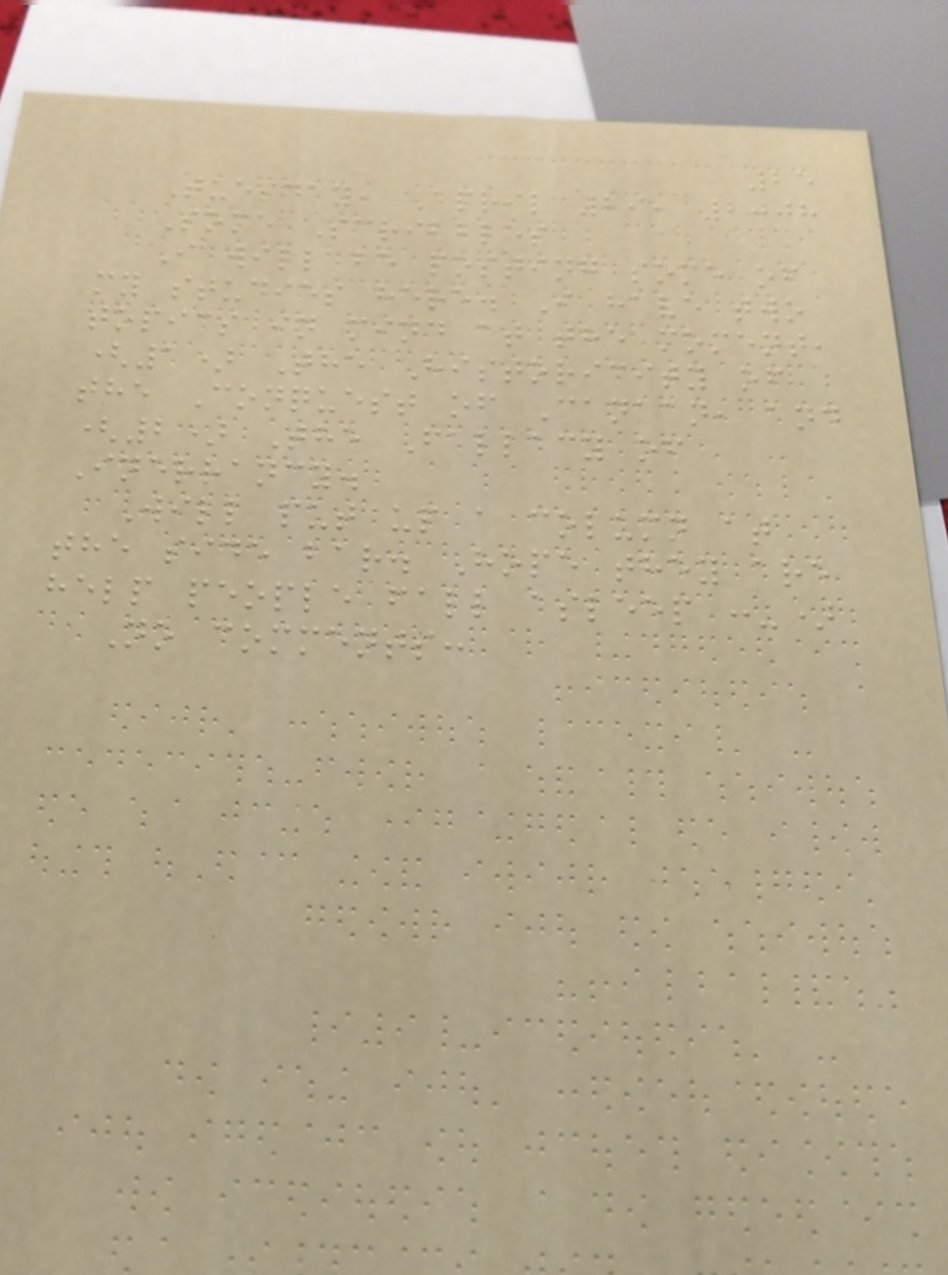25
Tuesday, April 29, 2008
Some Scribbles
I will be posting some of
my studies here. I have two
topics in mind at the moment,
(1) The Historicity of
the Conquest of Canaan, and
(2) The Fallacy of
Inerrancy.
Will put up a column at
the side bar. Hope they are
help people fall asleep :-)
No comments:
